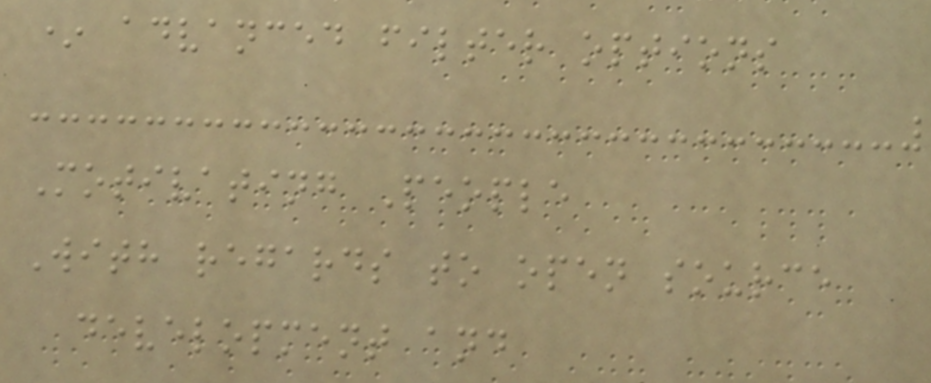* advanced filter options
Motivating People
With regards to open source
development and
